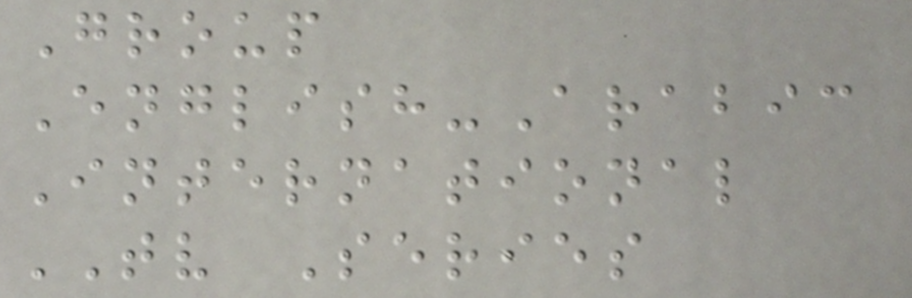Group
English-Arabic
International
TV Series
